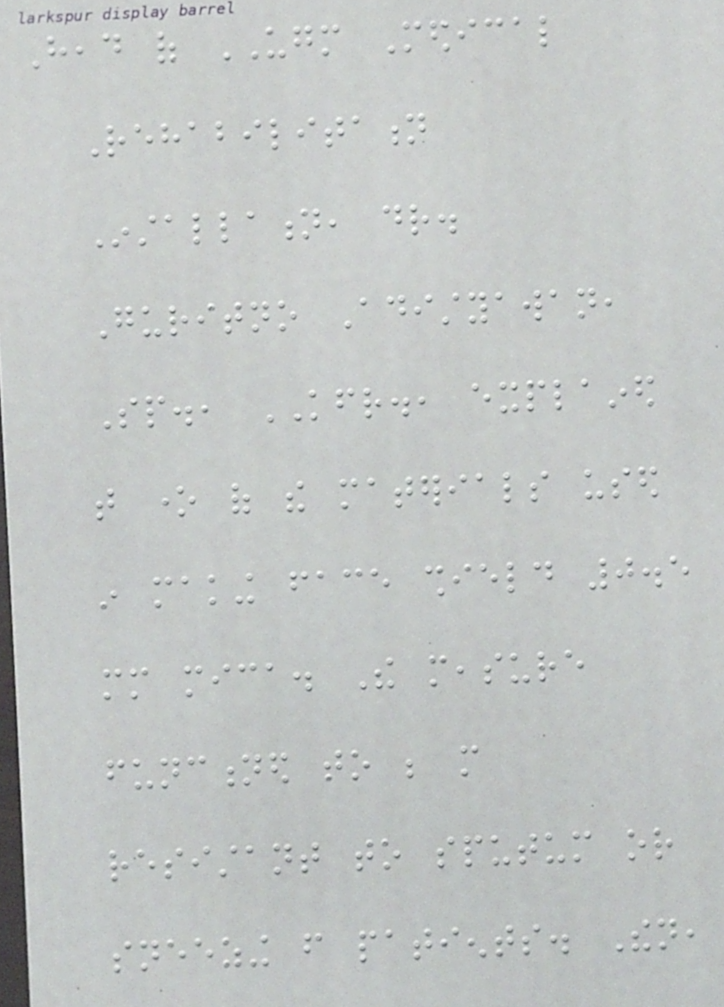Head of UGM Medical
Rehabilitation
Installation, dr.
Guritno Adistyawan,
Sp., KFR., explained
that one of the materials used
in making face shield 0.5
mm mica. The measure
functioned to be more
resistant to sputum or
sneezing from patients. Then,
